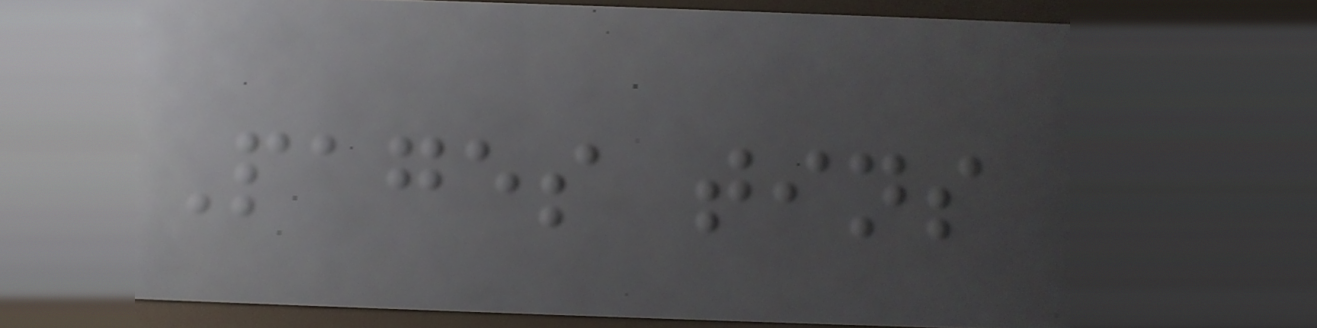Pages tins
